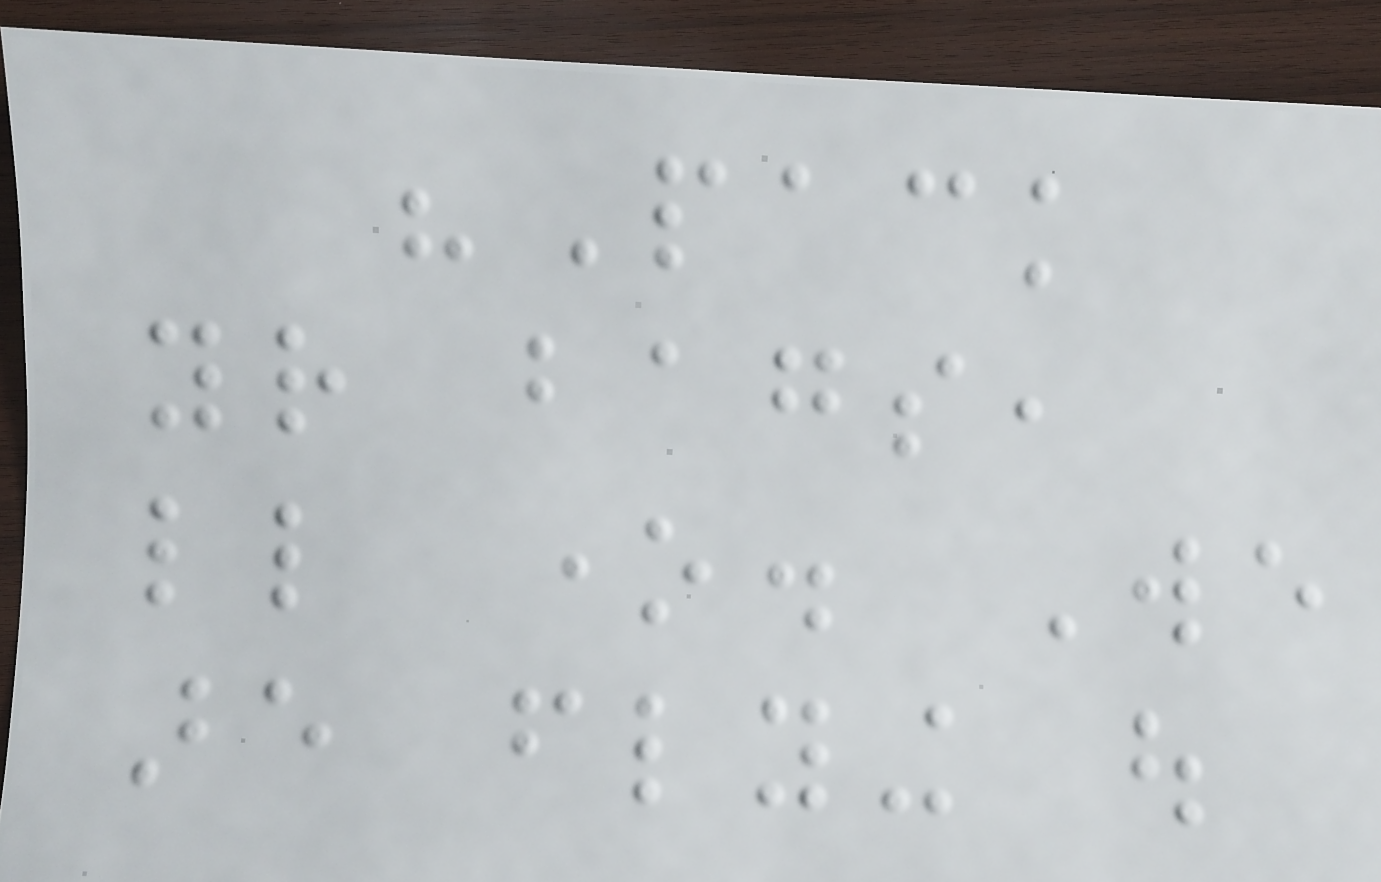"Pack
your bags,
little one. We
are flying out
